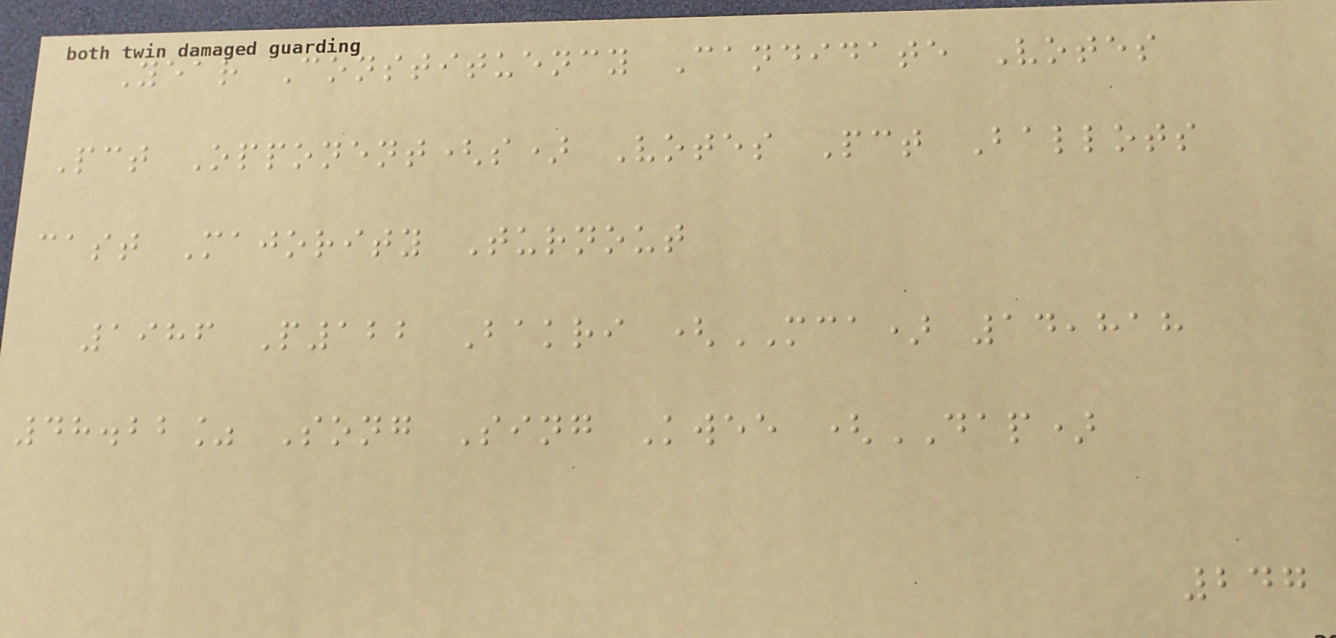Year Constituency Candidate Votes
Pct Opponent(s) Votes Pct Ballots
cast Majority Turnout
1986 P122 Bakri (MCA) 14,818
48.22% Song Sing Kwee (DAP)
247
